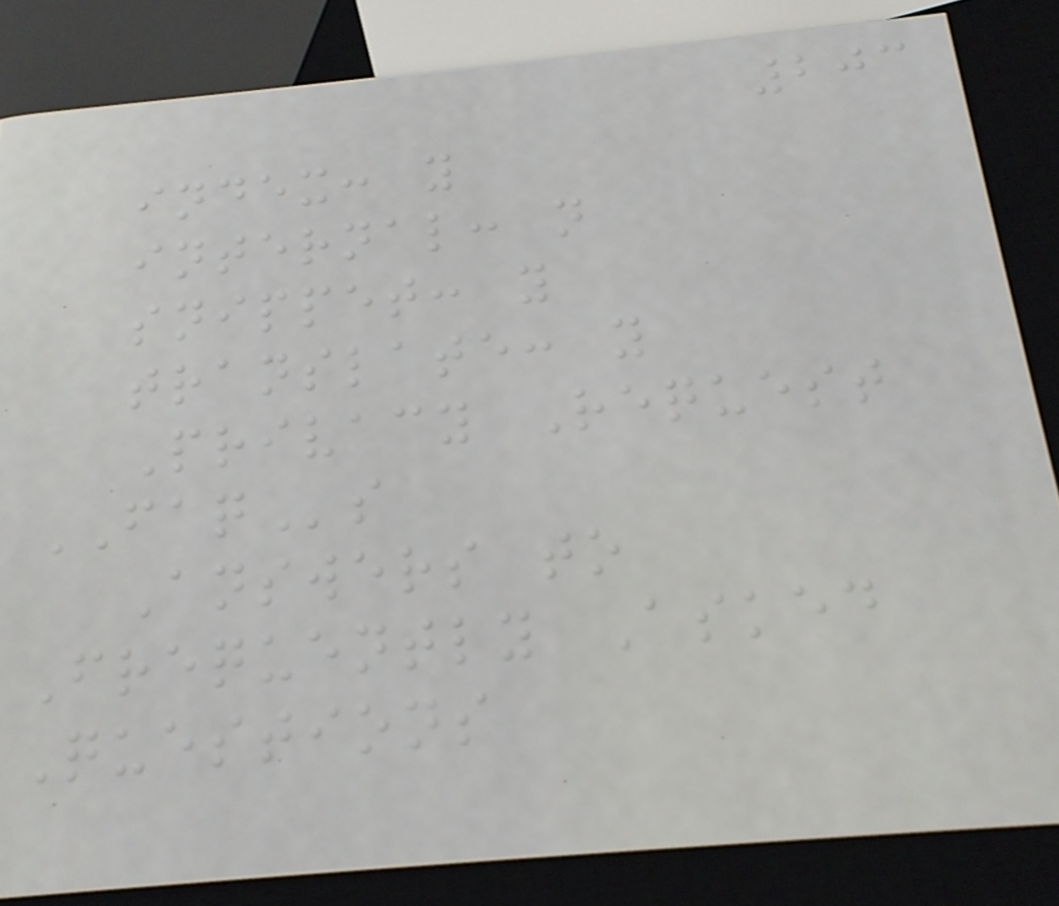203
index: y
internal: n
snippet: y
translate: y
Privacy Request
FAQs
Answers to
Frequently Asked
Questions
